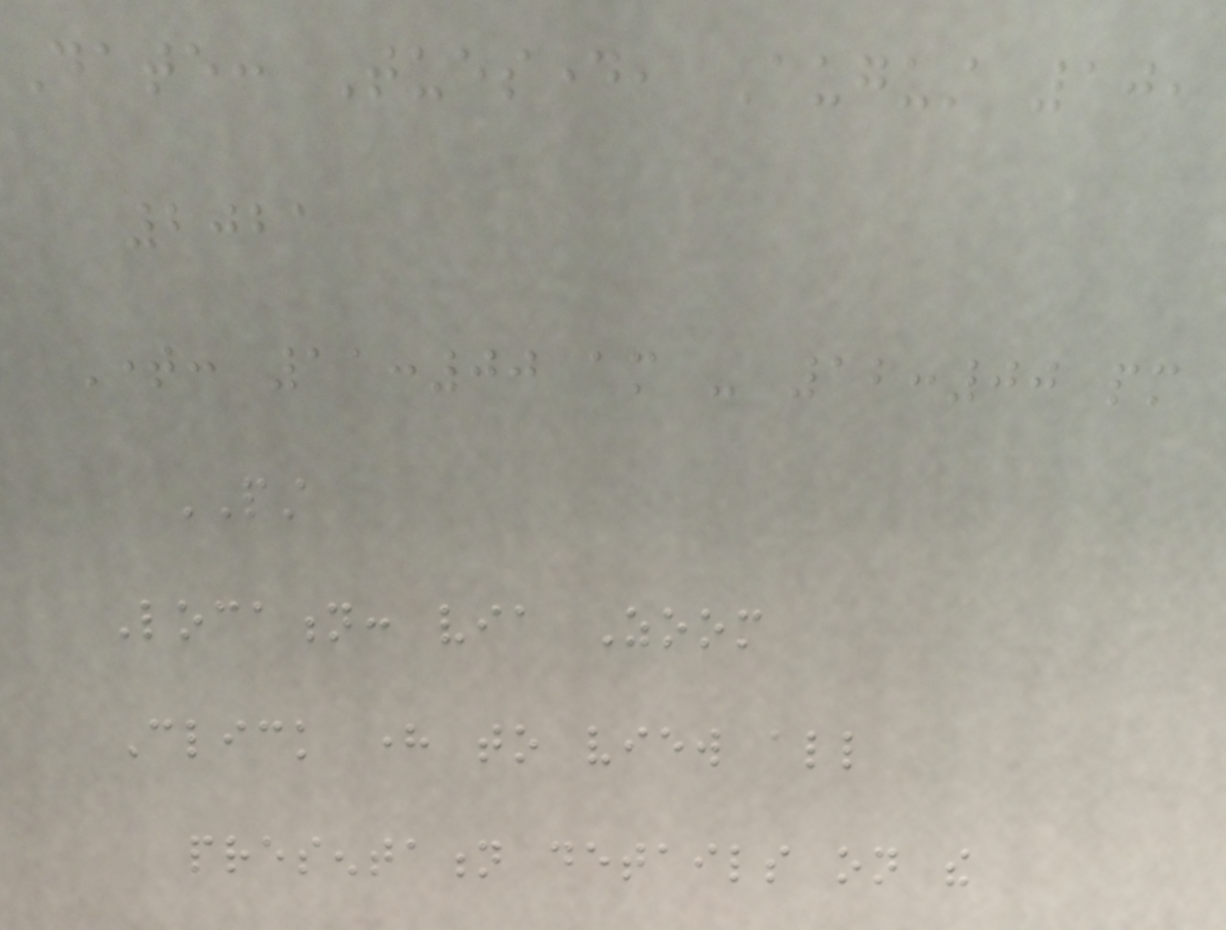Date: Tuesday, August 10,
2021
Time: 11:00 am - 12:00 pm
PST
Location: via Zoom
Click here to view all
presentation details on the
